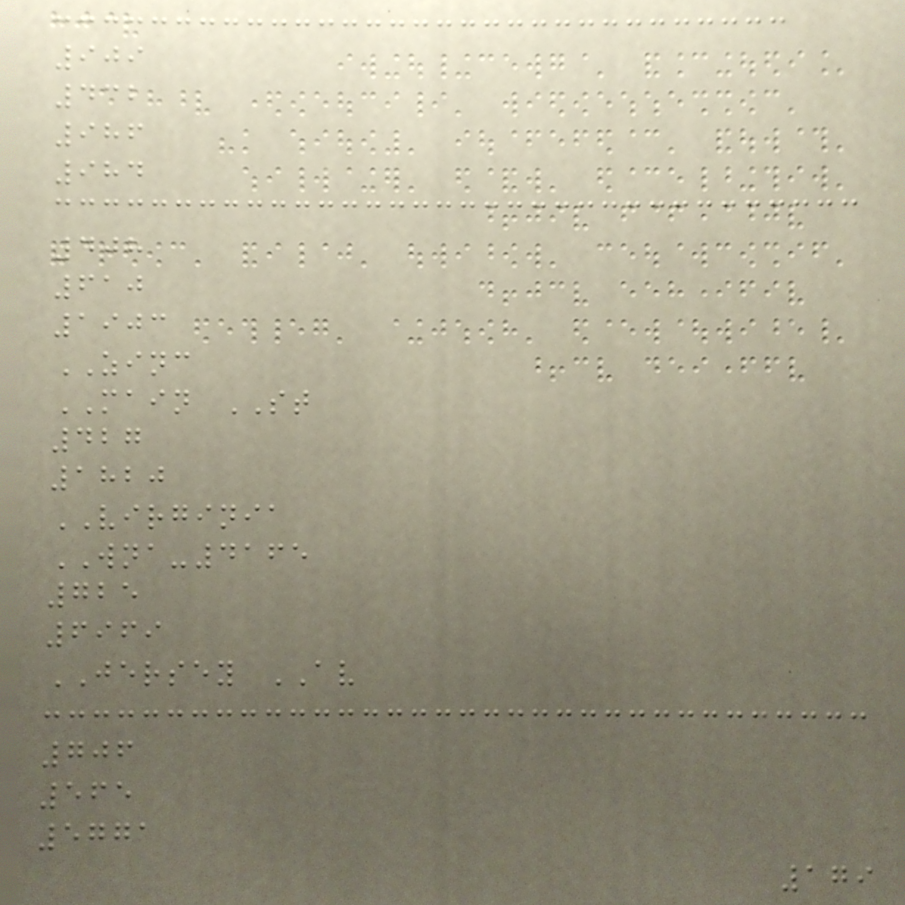909
432
986
984
408
610
1903
ZINC
MAIN ST
427
1820
VIRGINIA
WNA-4165
725
6969
JERSEY AV
706
565
5771
179
